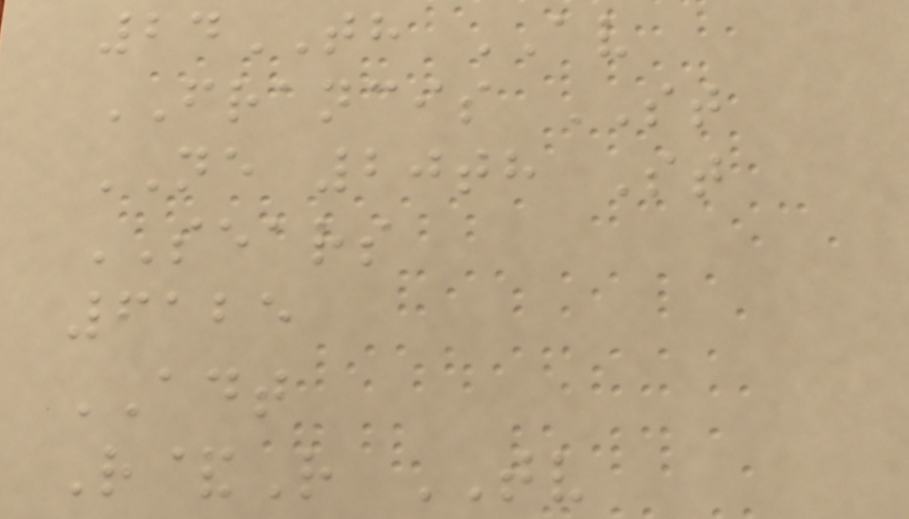24TH AV
FRANCIS ST
NE 20th St
SEARS
6125
ADT
R&R TV
